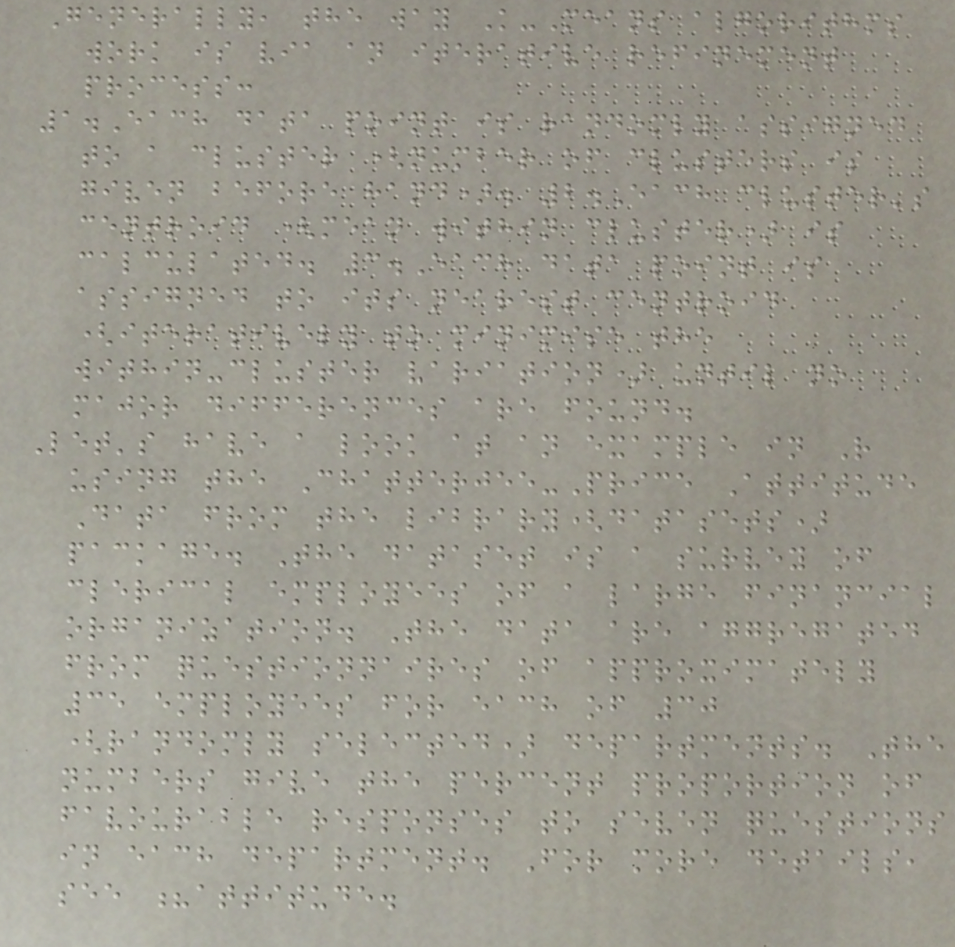Generally, the way K-Means algorithms
work is via an iterative refinement
process:
1.Each data point is randomly assigned
to a cluster (number of clusters is
given before hand). 2.Each cluster's
centroid (mean within cluster) is
calculated. 3.Each data point is
assigned to its nearest centroid
(iteratively to minimise the
within-cluster variation) until no
major differences are found.
Let's have a look at an example in R
using the Chatterjee-Price Attitude
Data from the library(datasets)
package. The dataset is a survey of
clerical employees of a large financial
organization. The data are aggregated
from questionnaires of approximately
35 employees for each of 30
(randomly selected) departments. The
numbers give the percent proportion of
favourable responses to seven questions
in each department. For more details,
see ?attitude.
